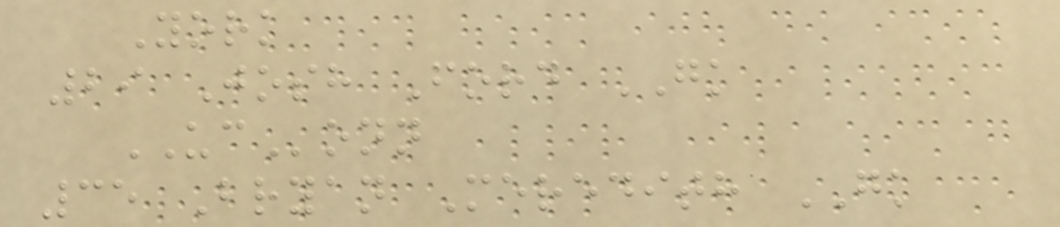York
29 Josh Ford GK
UConn
35 Bryan Meredith GK
